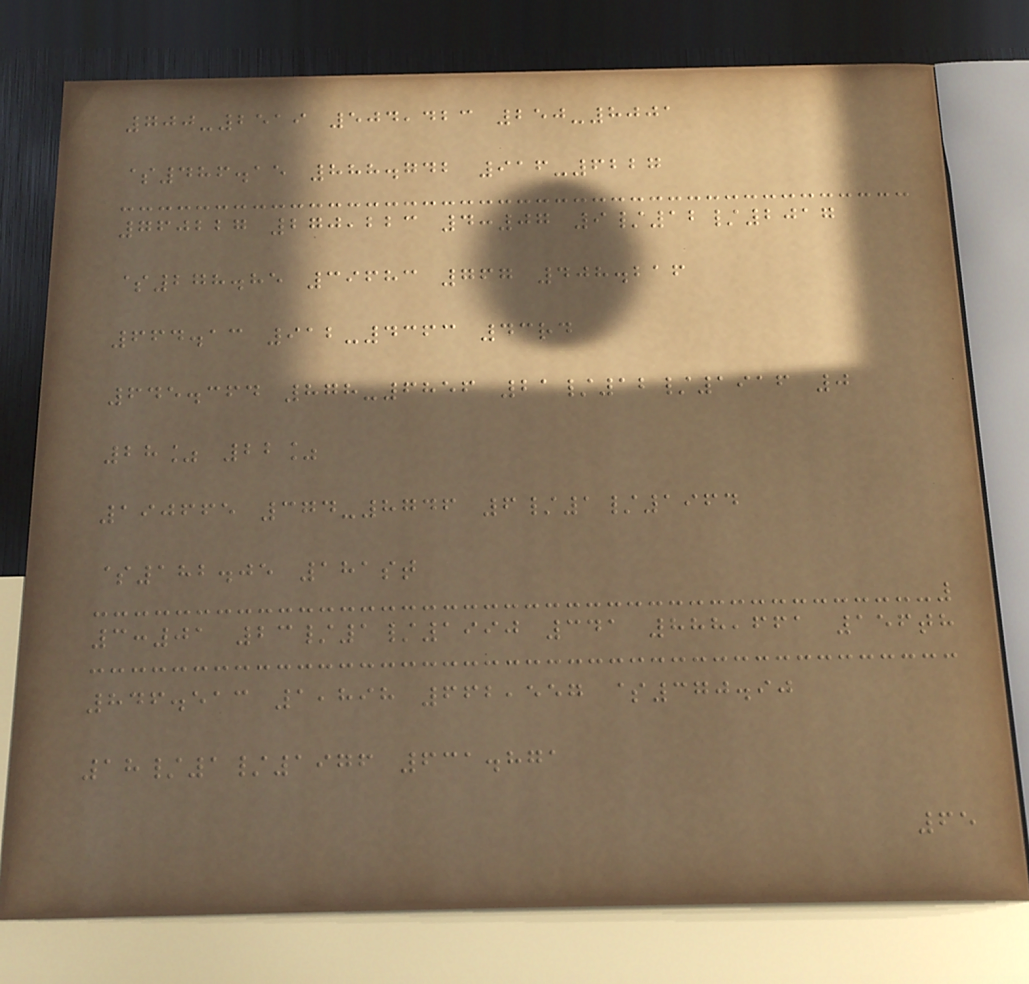700-2519 504,423 250-8001
$486.15 888.742 916-6227
760227 270,223 4:07 9/12/2017
$278.85 39683 767 408.216
664.13 912-4363 43rd
645.364 878-6856 21/12/1916 0
28% 22%
190665 374-8746 6/1/1964
$182.05 181st
3:01 23/1/1990 341 888,661 156th
846.513 1,898 662,557 $370.90
18/1/1976 631.871
65
